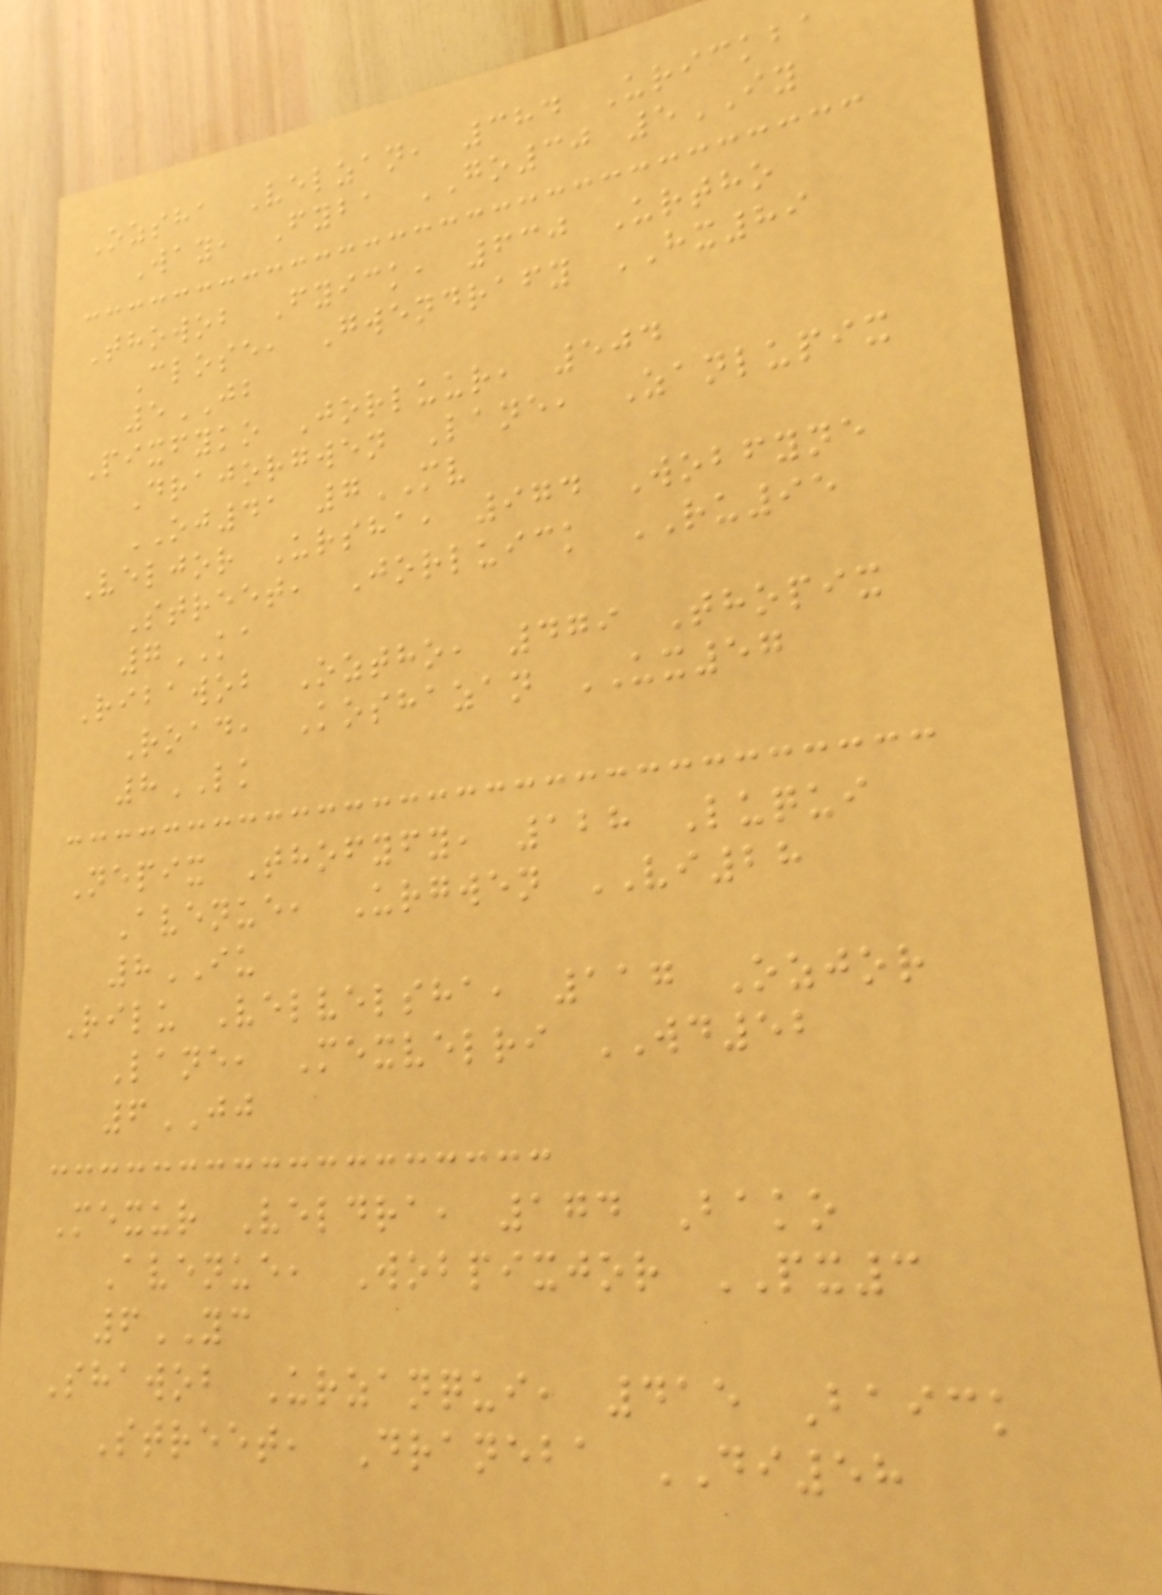Ozsha Velzan, 384 Urickba
Way, Fyba GO30 5IY
Thowob Fyick, 630 Urtho
Close, Gwendrafy HX89
5JB
Pixfyko Jorluur, 504
Drajorgwen Lane, Zanlupix
OJ41 7MV
Veljor Ursha, 974 Wobfyne
Street, Jorluick RU95
7KA
Ribawob Oztho, 479 Thopix
Road, Koshazan UX57
8LK
Nepix Thofyfy, 128 Luqui
Avenue, Urgwen VI28
8IU
Rilu Velvelsha, 117 Ozjor
Lane, Mexvelri WD52
6JJ
Mexur Veldra, 174 Bako
Avenue, Wobpixjor PX3
6YC
Shawob Urzanqui, 415 Baick
Street, Draneba DI58
